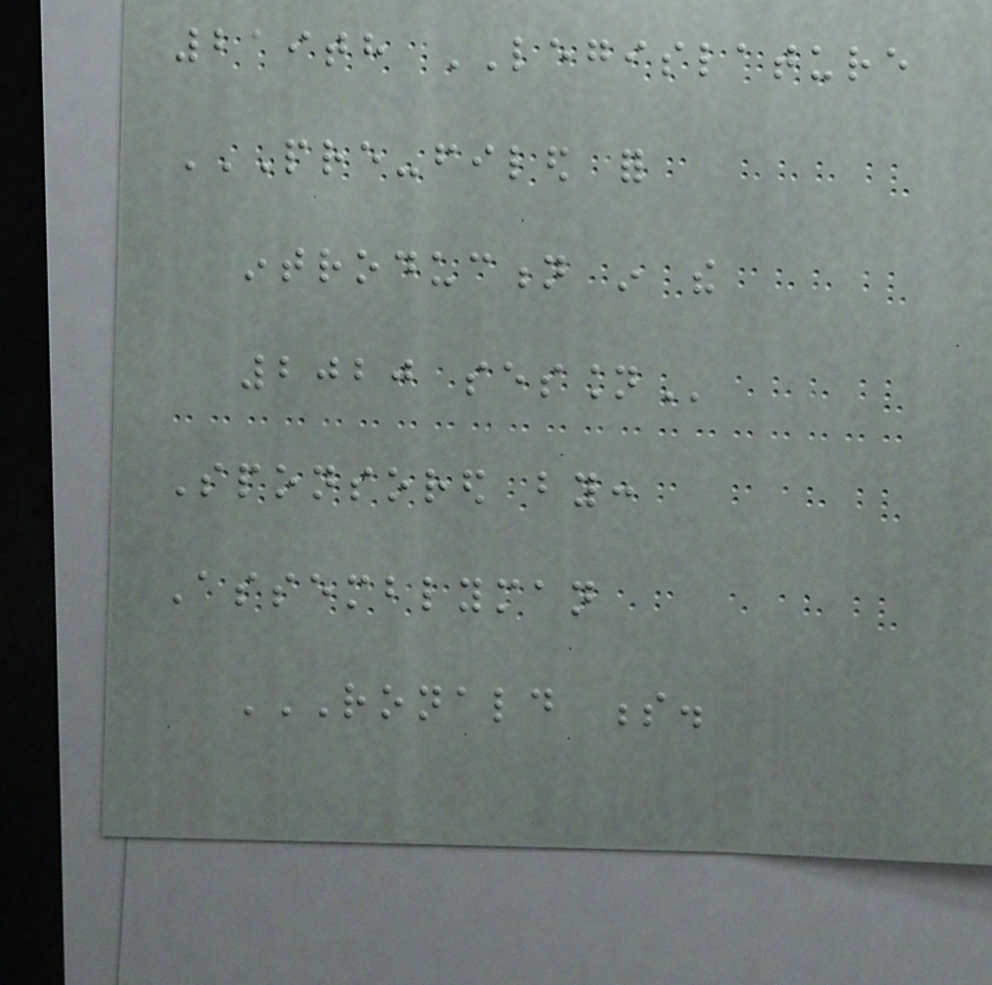219th LEGISLATURE
PRE-FILED FOR
INTRODUCTION IN THE
2020 SESSION
Sponsored by:
Assemblyman
RONALD S.
